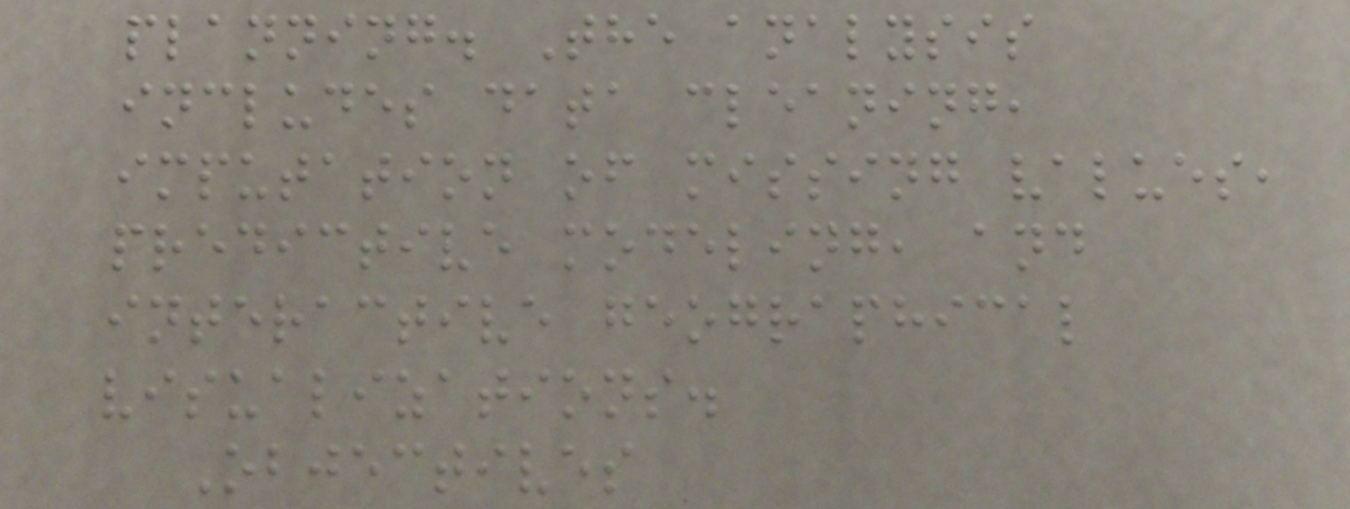planning. The analysis
includes data cleaning,
imputation of missing values,
predictive modeling, and
interactive geographical
visualizations.
Objectives
